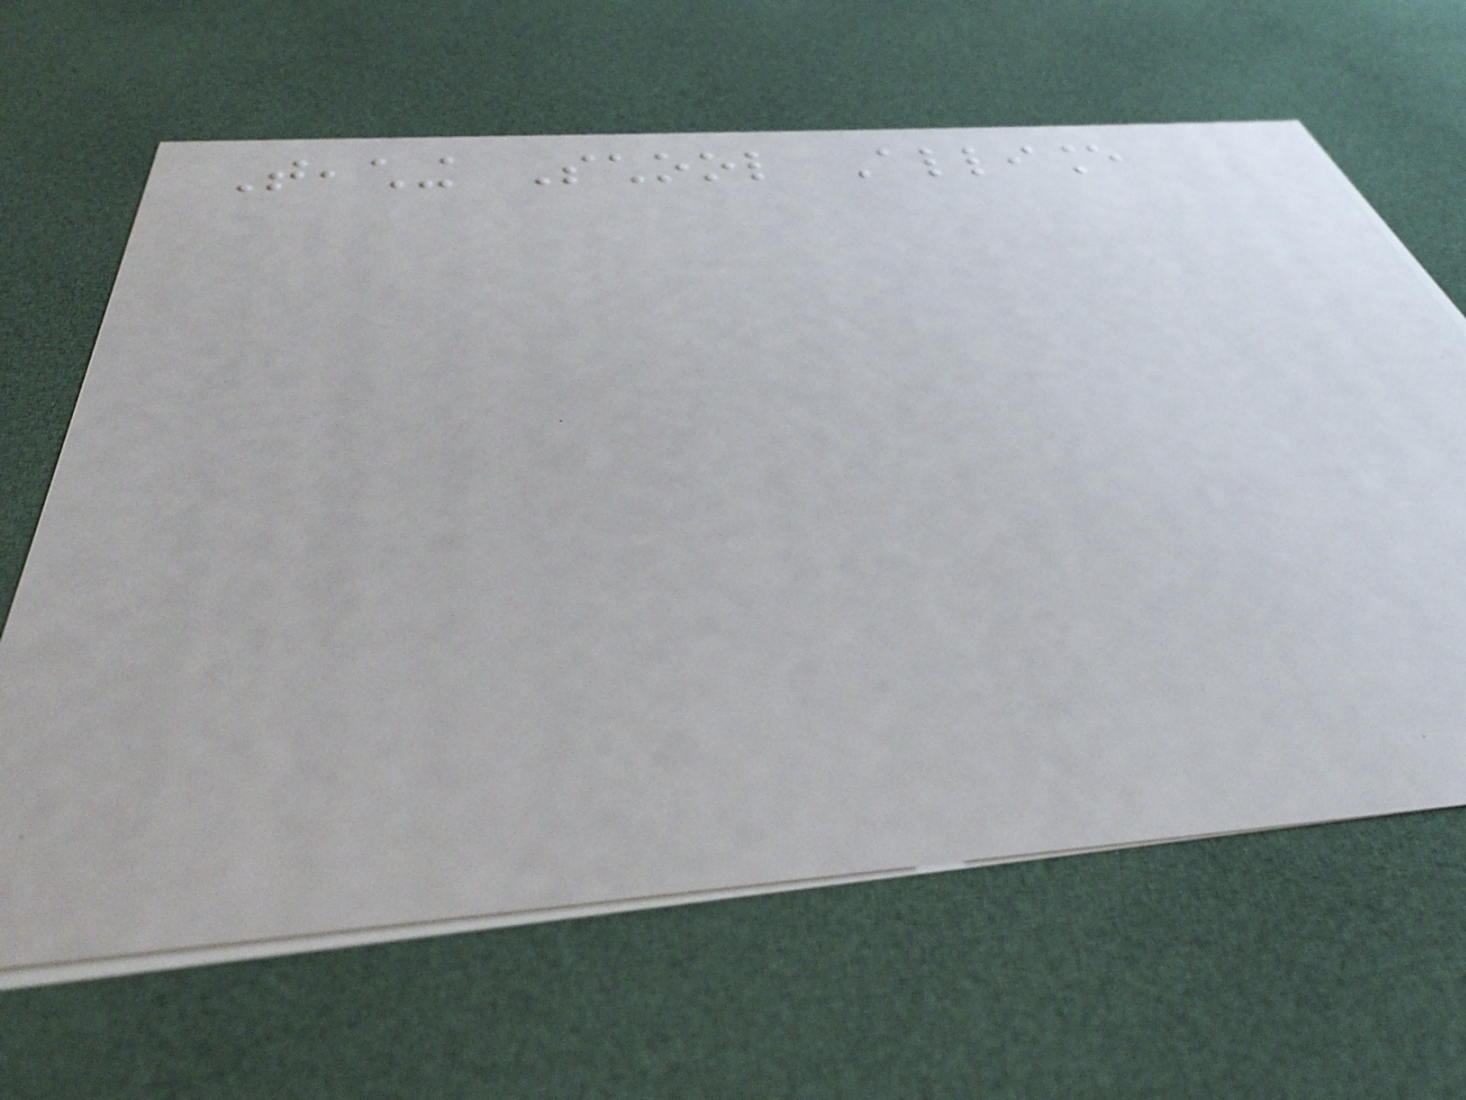Teaching School Alliance
